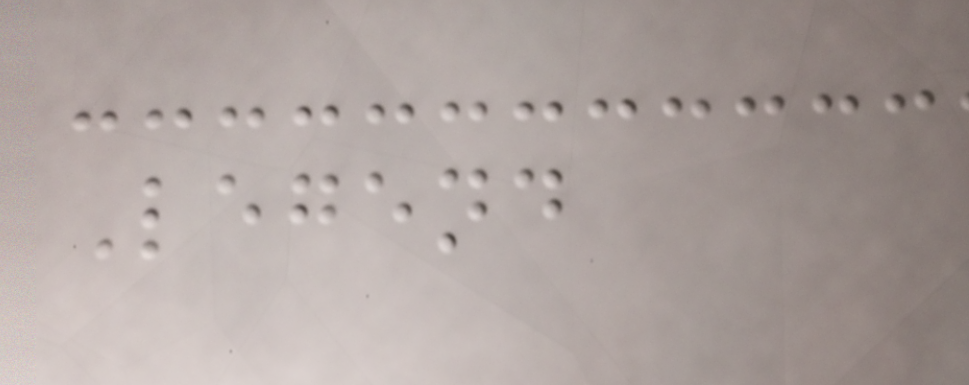Legend
